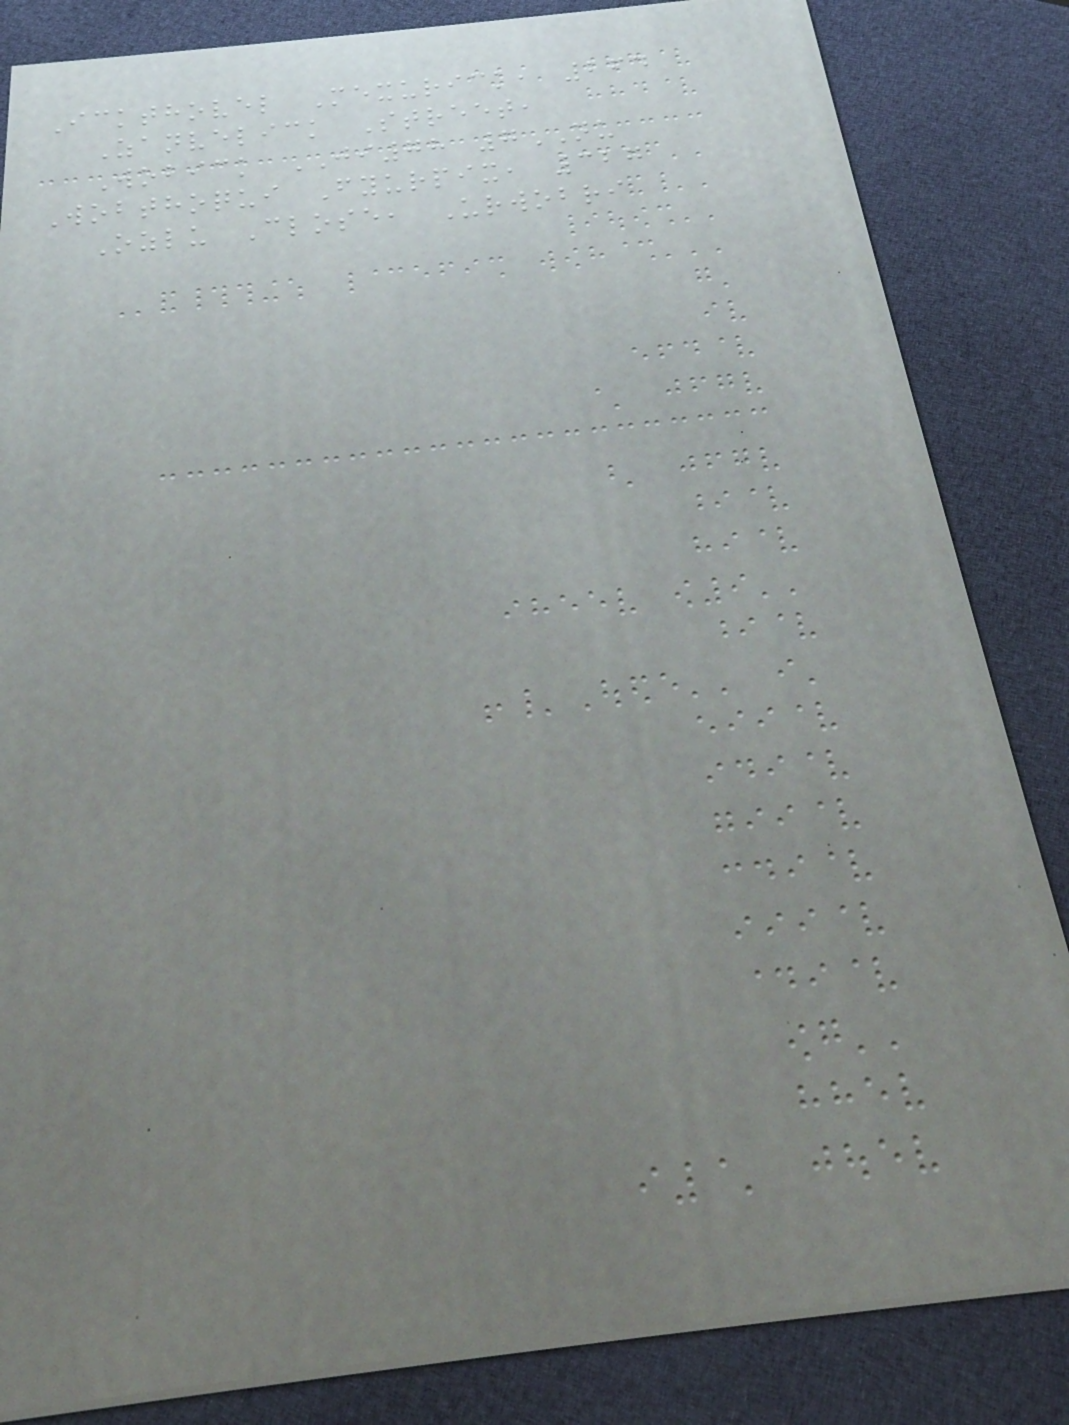Ickthovel Mexurick, 264
Zanvelick Street,
Wobick JI78 7NU
Wobthoqui Fyurpix, 327
Ozlu Close, Urwobri
